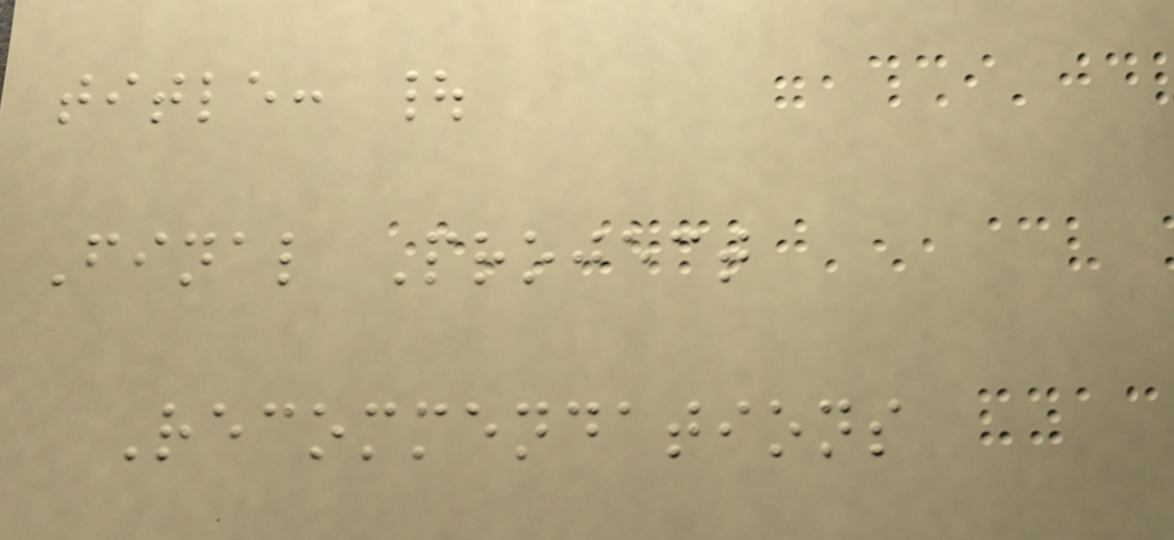title: |
Final Project
Recommendations
